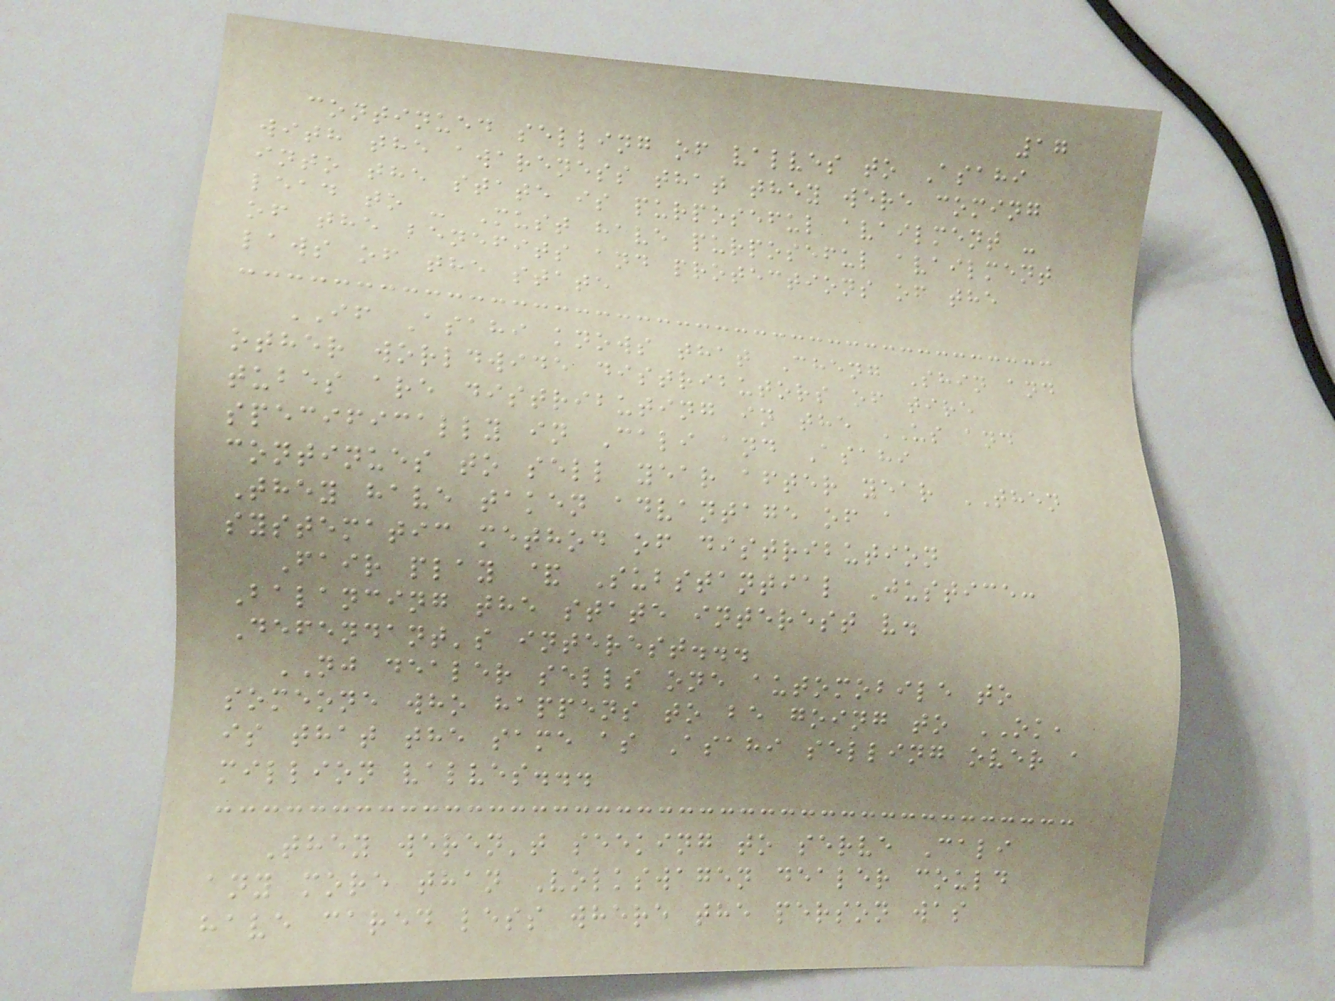17
continued selling of valves to Asahi
with the awareness that they were coming
into the state is purposeful availment -
lead to - Must have purposeful availment
of the benefits and protections of the
laws of the state
IF Asahi knows that Cheng Shin and
other worldwide distributors of tire
tubes are distributing in the US and
specifically in Cali and Asahi
continues to sell year after year THEN
They have taken advantage of a
systematic method of distribution
Fair play & Substantial Justice:
Balancing the state interest v.
Defendant's interest...
NJ dealer sells one automobile to
someone who happens to be going to OK,
is that the same as Asahi selling over a
million valves...
They weren't seeking to serve Cali
any more than Volkswagen dealer could
have cared less where the person was
